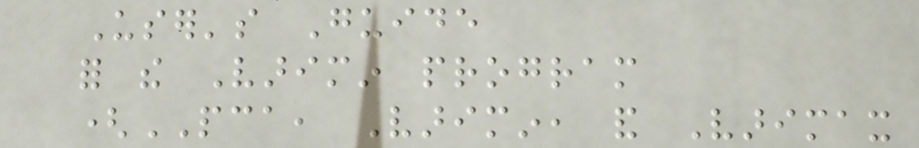User's Guide
for the Varimin program
(PCA, Varimin, and Varimax
